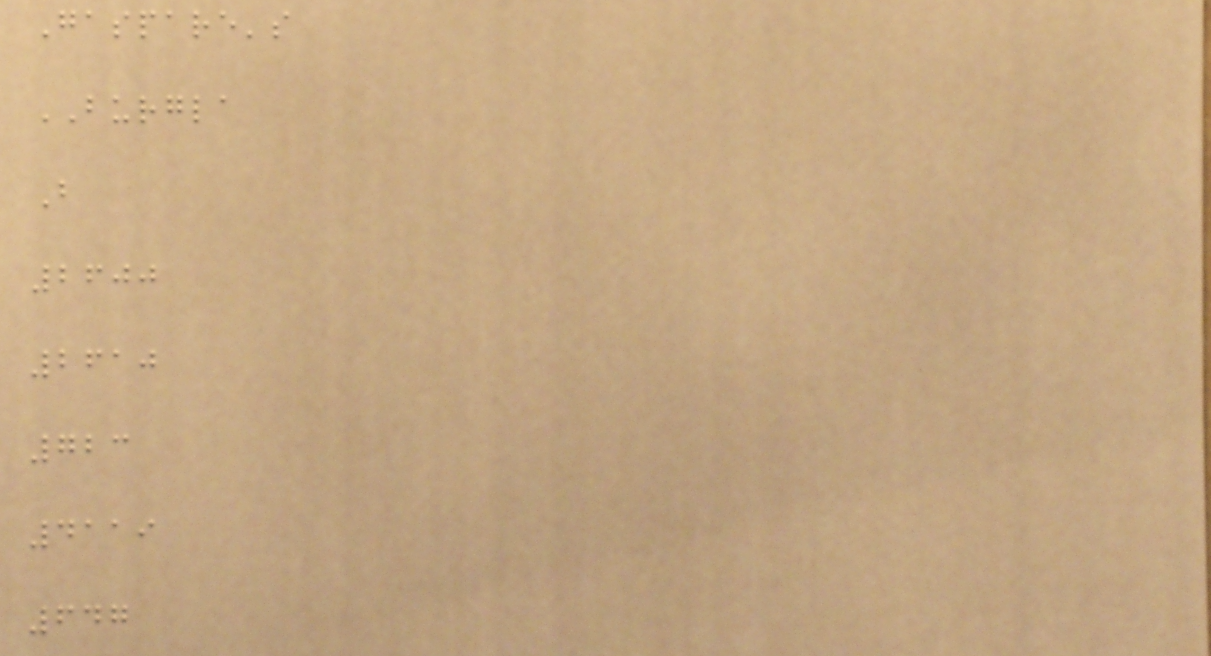Gaspare's
BURGLA
B
2600
2610
723
4119
647
